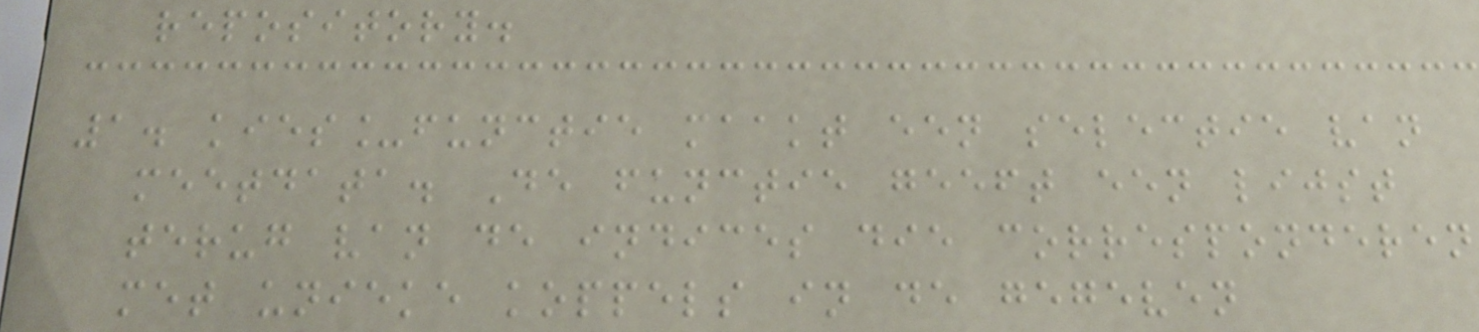repository.
1. kies_functie maakt een selectie van
meetdata. De functie geeft een lijst
terug van de indices die corresponderen
met unieke koppels in de gegeven
